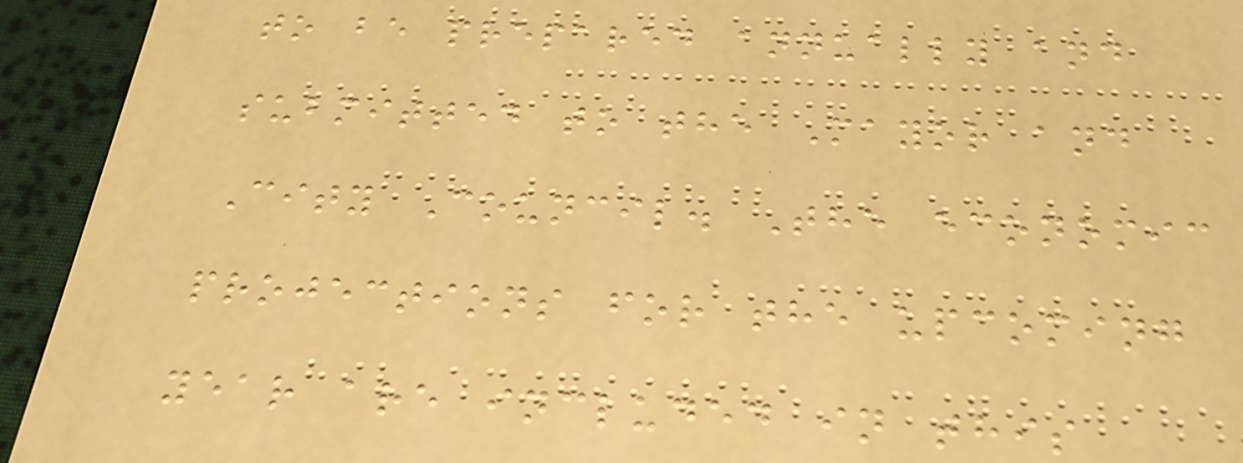to be prepared annually and
submitted to the Mayor and
City Council. The economic
projections for the upcoming
year are included in this
